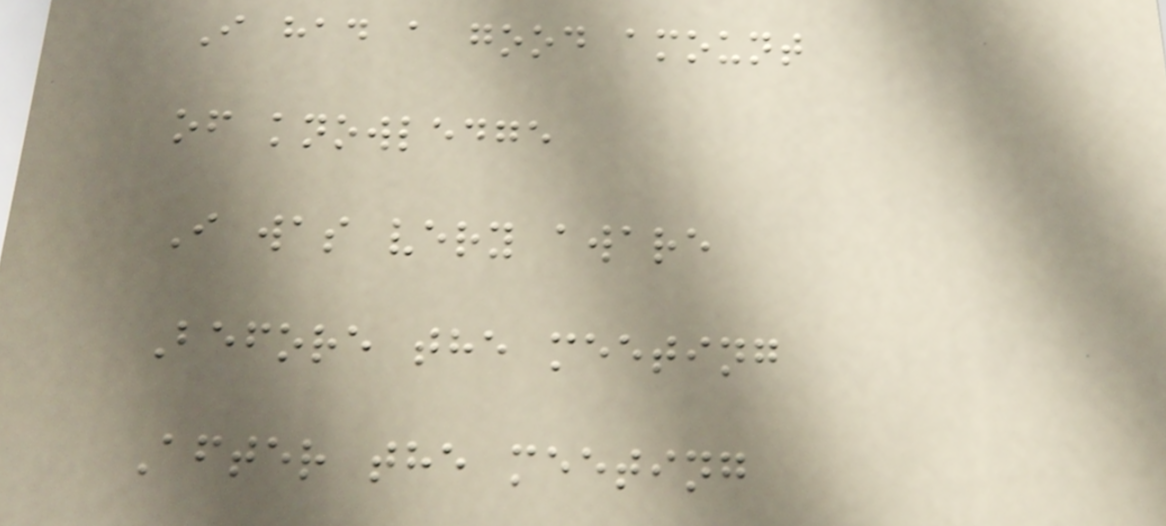I had a good amount
of knowledge
I was very aware
Before the meeting
After the meeting
